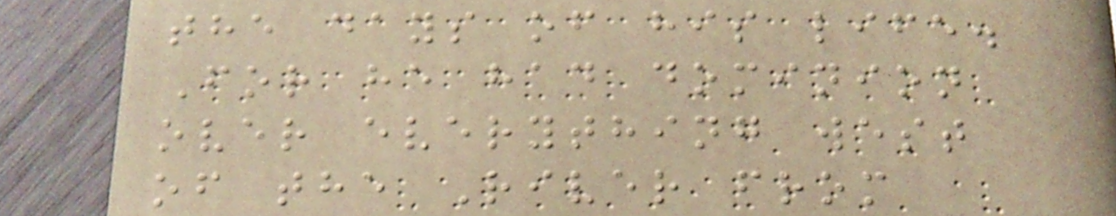the days of his life.
For he had dominion
over everything west
of the River from
